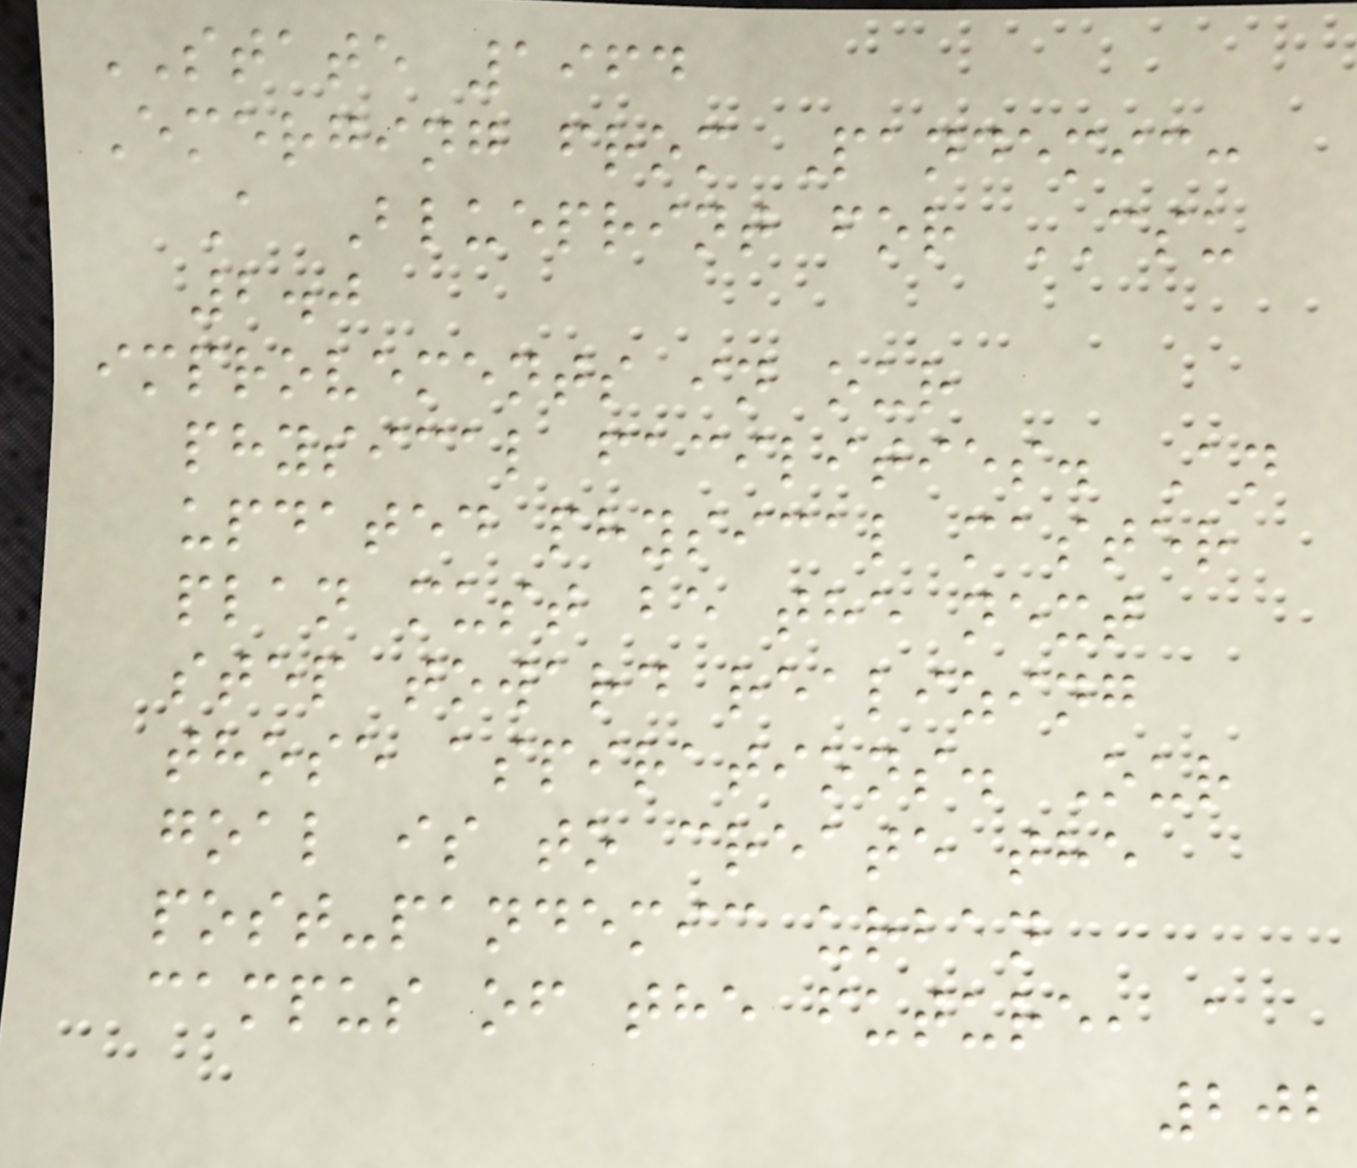STATE 1964
Emerging from Pandemic:
A Blueprint for CSU
2.0
improvements in our
physical facilities. An
updated physical master
plan must be the next
step toward realizing
those aspirations. Our
goal is to create the
post-pandemic urban
campus of the future, a
202
